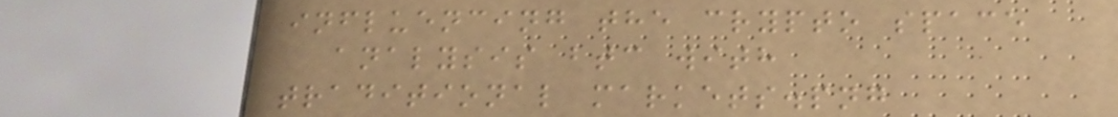influencing the crypto space
analysis btc with
traditional markets.png
